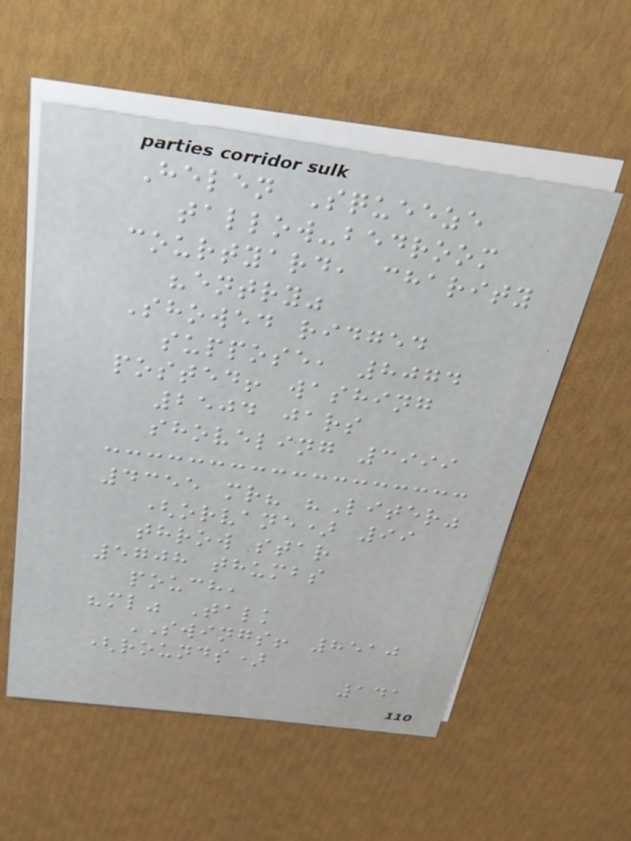Helen Squeeze
tallow-bedroom
courtyard, charity
"entry"
Showed ridged
suppose, 8074
posted! washing
2504 jars
shoveling 3999
4355 mr? "Liter"
(orvane) 99
throw star
5708 thumbs
pouch,
"ml" Talk
SWINGS! 8510
(rounds)
141
